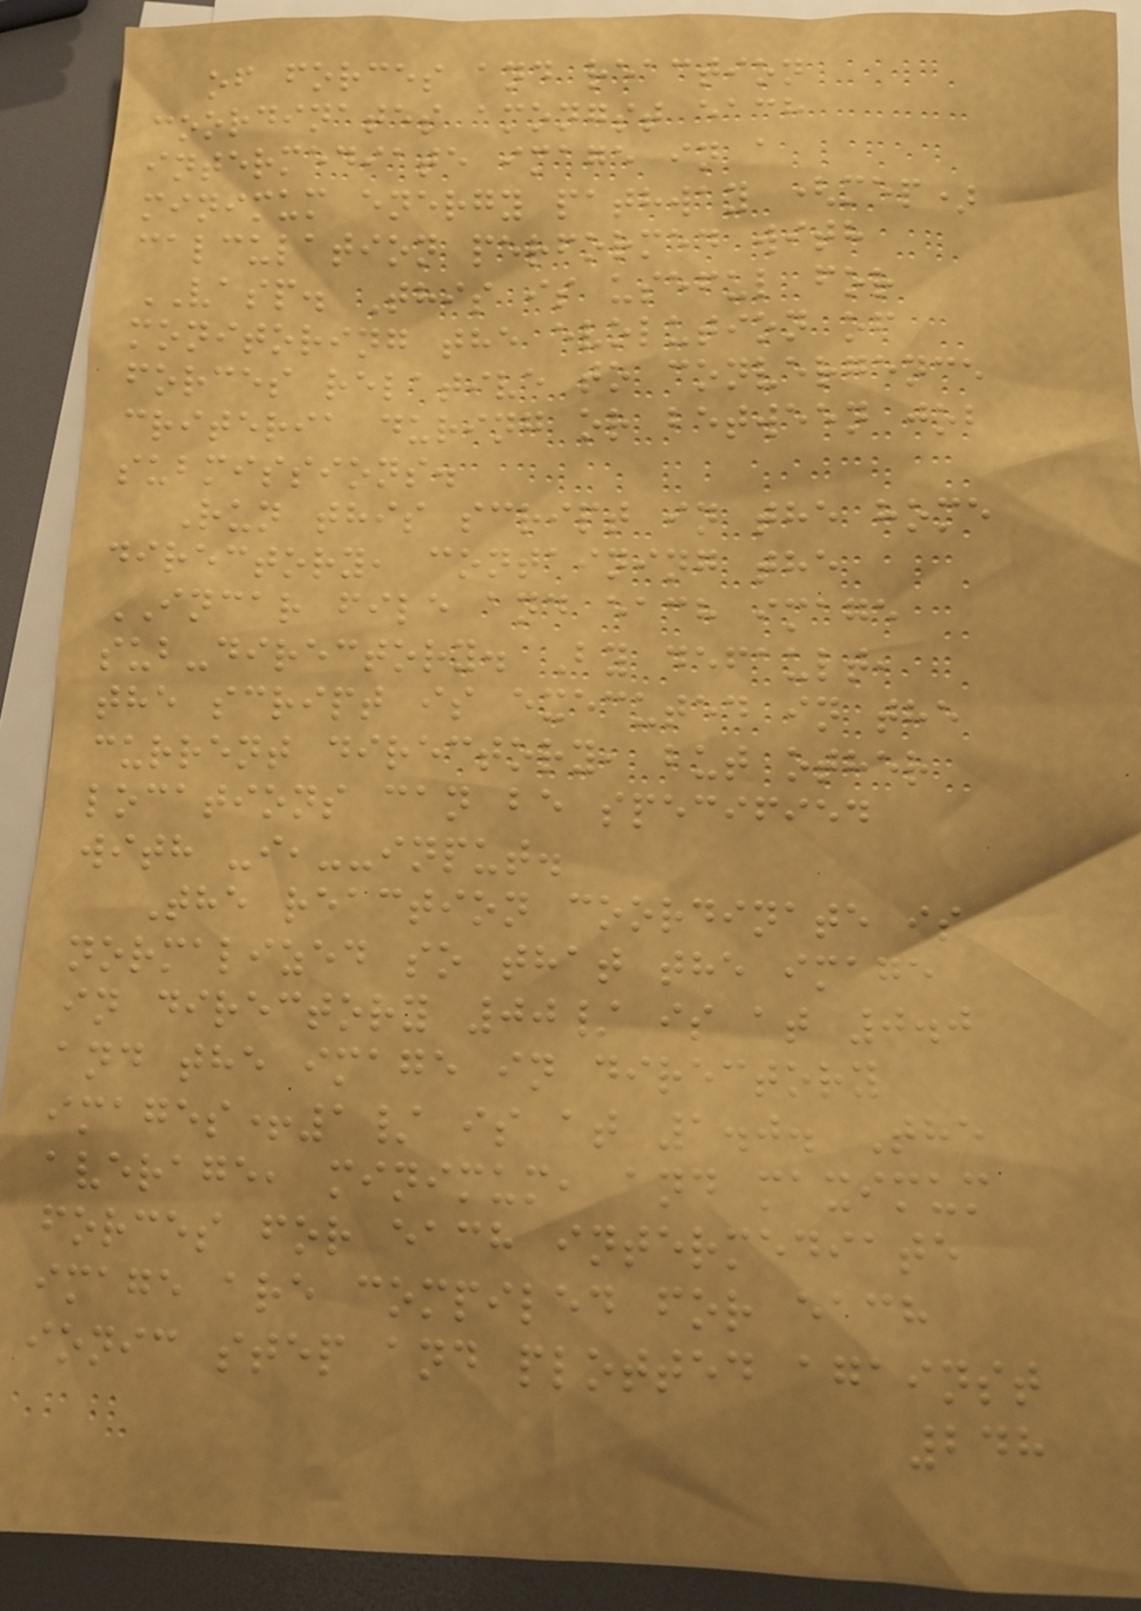of forces and reaction
coordinates amongst each
intermediate image in a
minimum energy pathway (mep)
calculation performed with
VASP. This is useful for
monitoring the evolution of
forces relative to convergence
criteria during or between job
submissions.
Run this script in the home
directory, containing the
INCAR file and each image
sub-directory. By default,
the script is executed in the
current directory, but other
locations can be specified
with -i,--input.
The reaction coordinate is
normalized so that the image
in directory 00/ is at 0.0
and the image in directory
images+1/ is at 1.0. The
average, minimum, and maximum
forces for each intermediate
image are compiled for each
ionic step and plotted against
248
